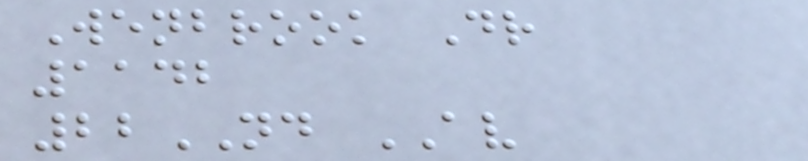Wenbrook Dr
1142
22ND AV
